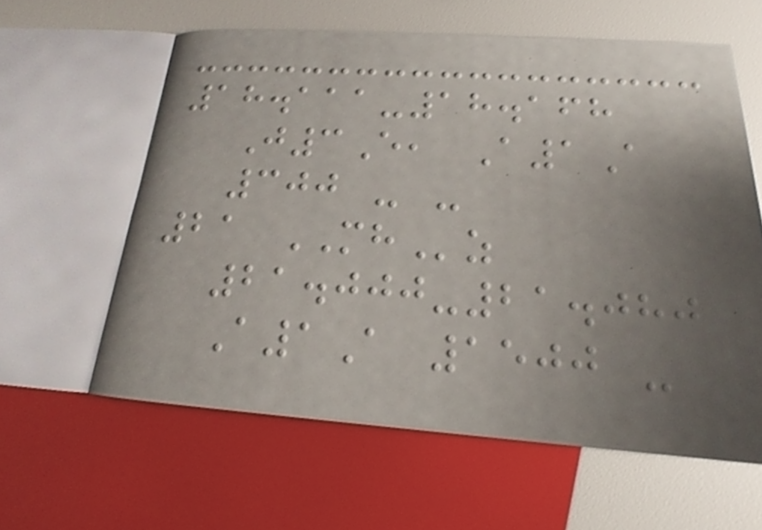18.111-18.168
J3E, A1A
300 - -
21 MHz
21.000-21.080
A1A 1500 -
